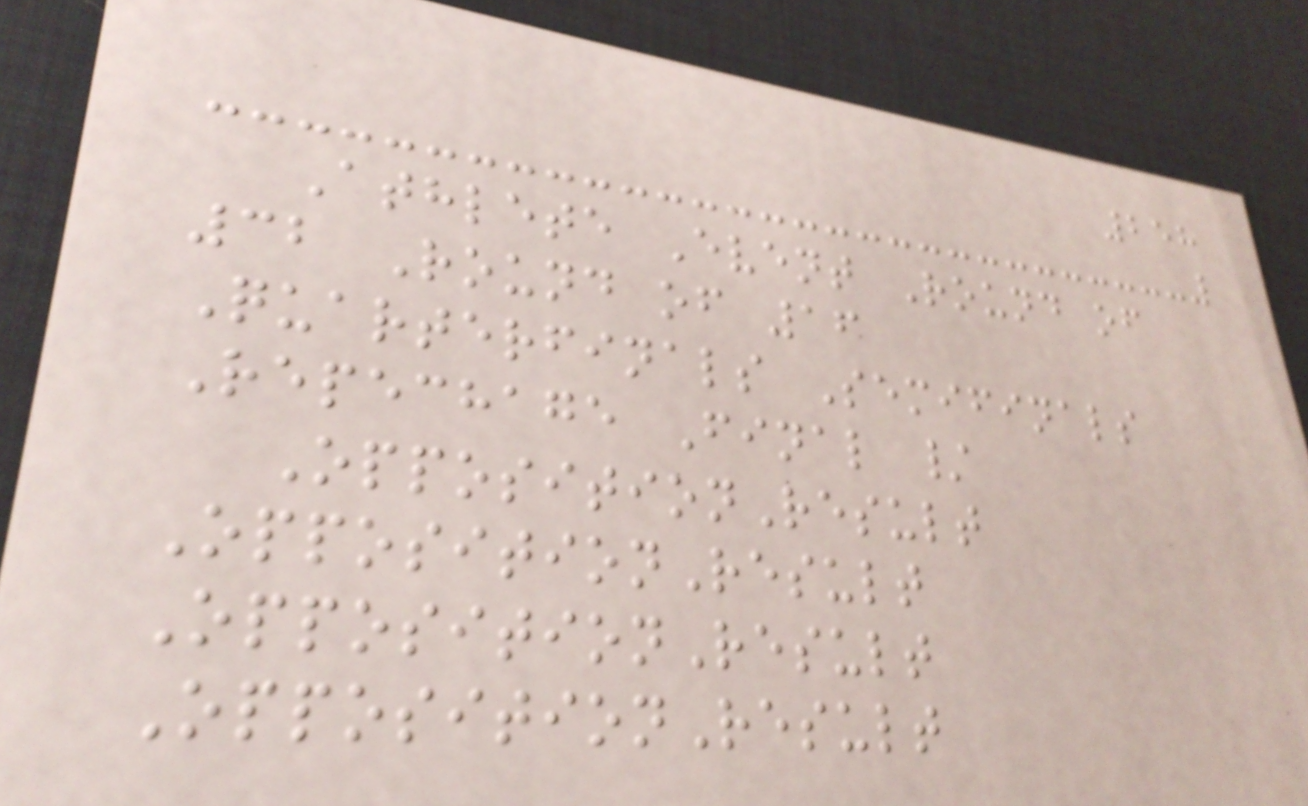258
Athlete Event Round of
32 Round of 16
Quarterfinals Semifinals
Repechage Final /
OppositionResult
OppositionResult
OppositionResult
OppositionResult
